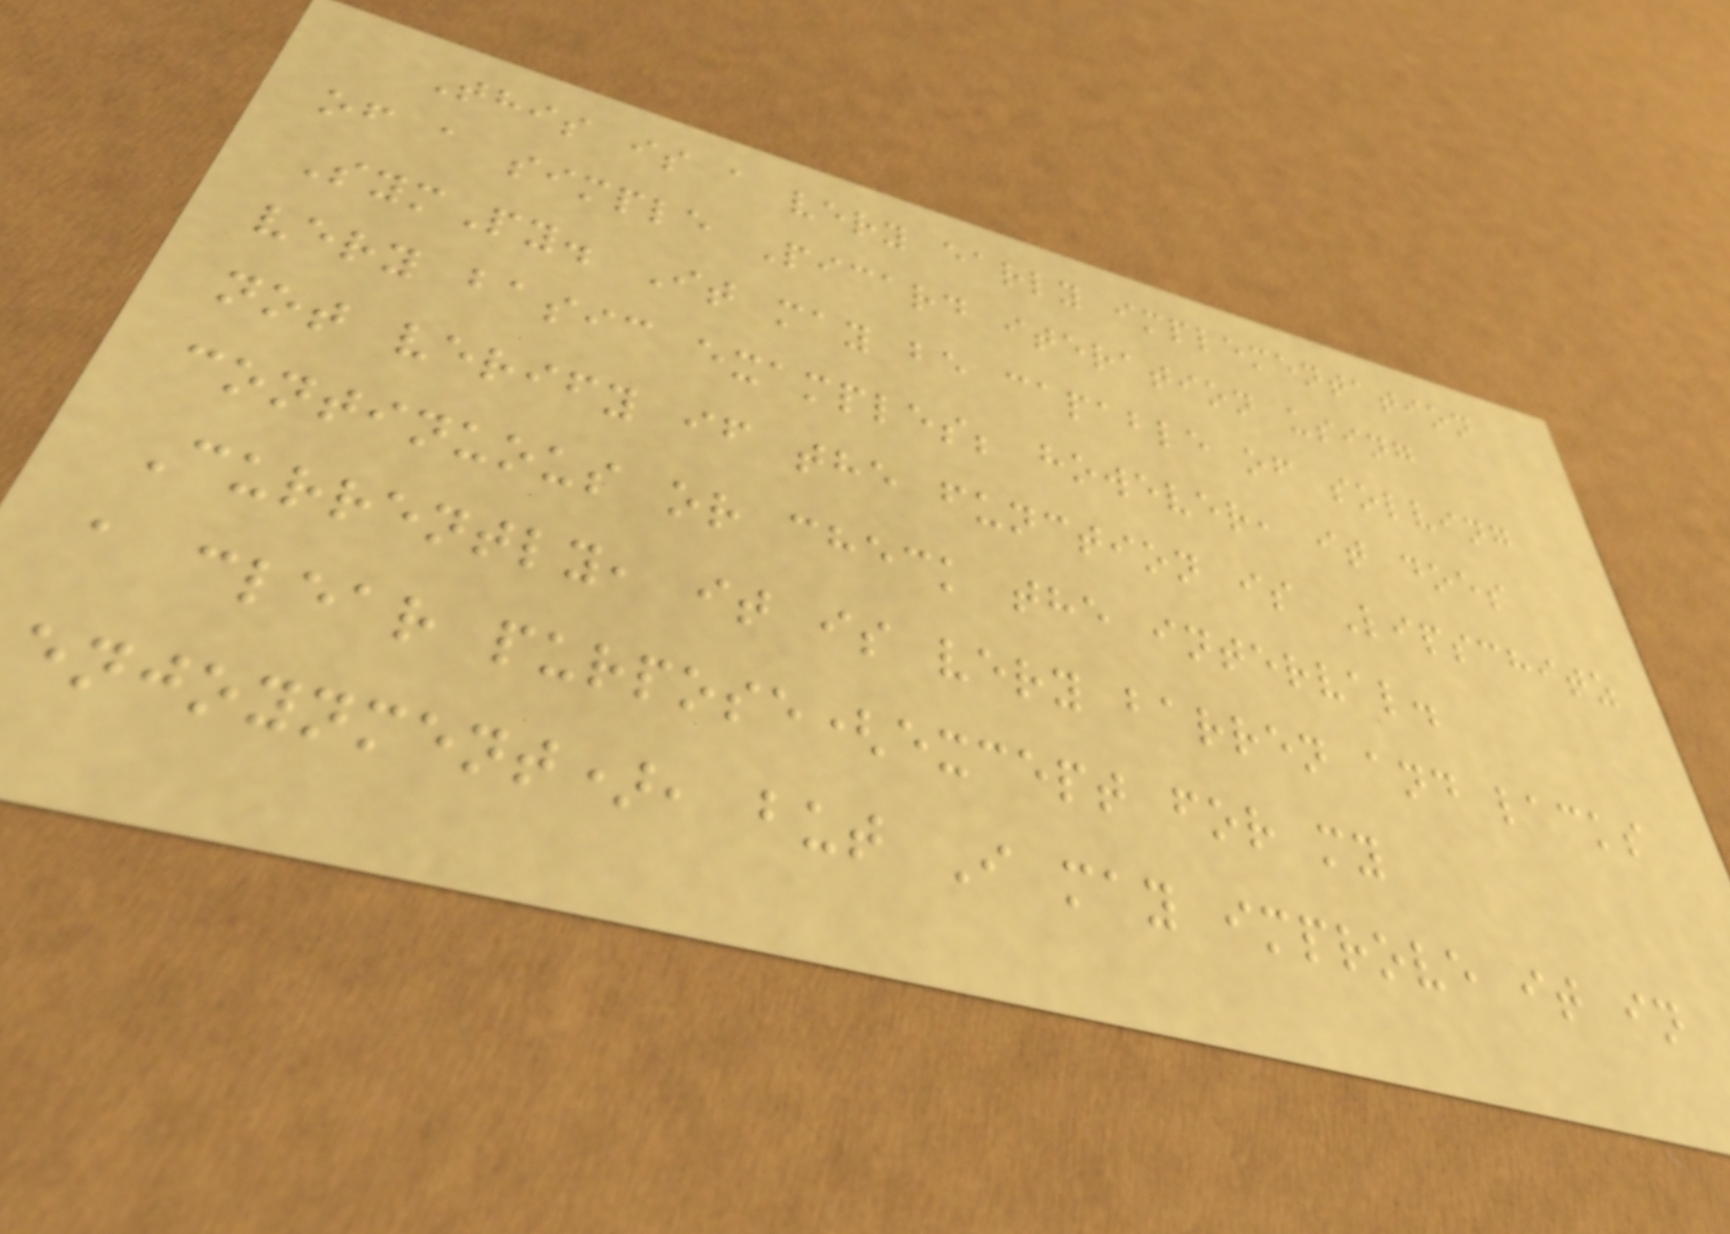This is a very early implementation
of a simple Picard iteration using
SymPy. It may be capable of solving
very basic examples; however, it does
not verify if the function is Lipschitz
continuous or check the interval.
Currently, it is very barren and lacks
a clear purpose(except for my
enjoynment), but I may improve it in
